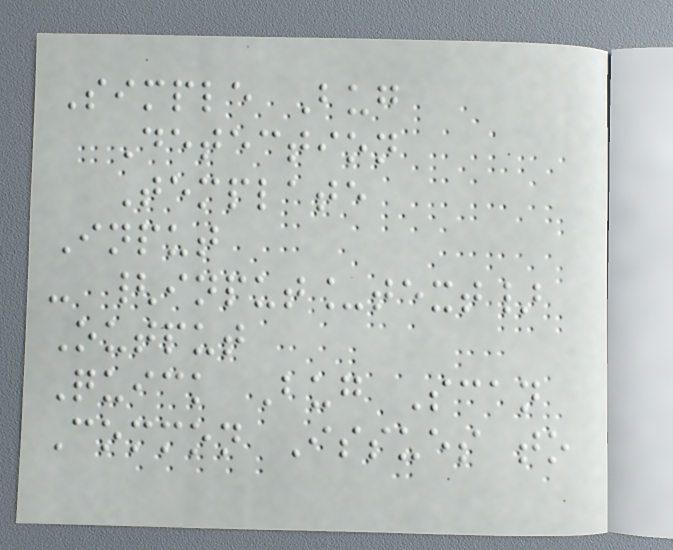Simple Bug
Detection
Template
Input
- {input_text}
Output
Quick Bug Scan
Common Issues to
